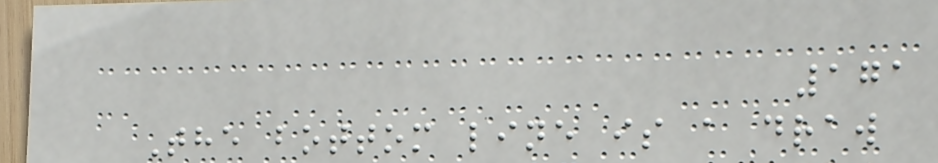171
The bottom line is a draw
